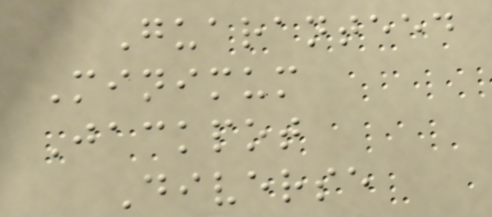Guaranteed
Minimum
Jackpot
Diverse
